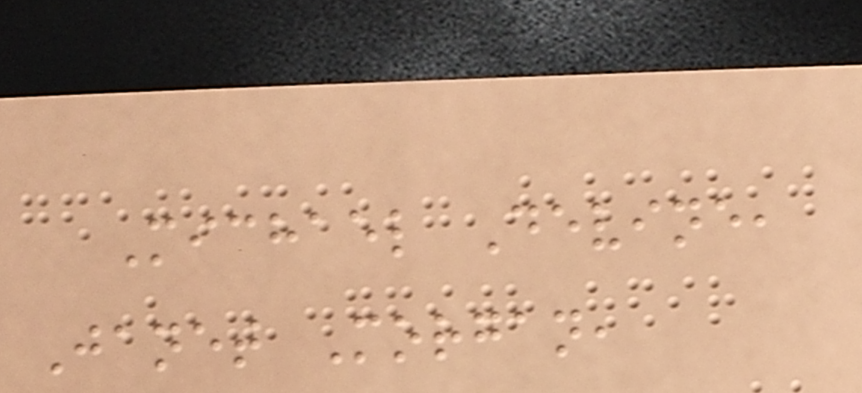Michael Devine,
Janet Morgan,
